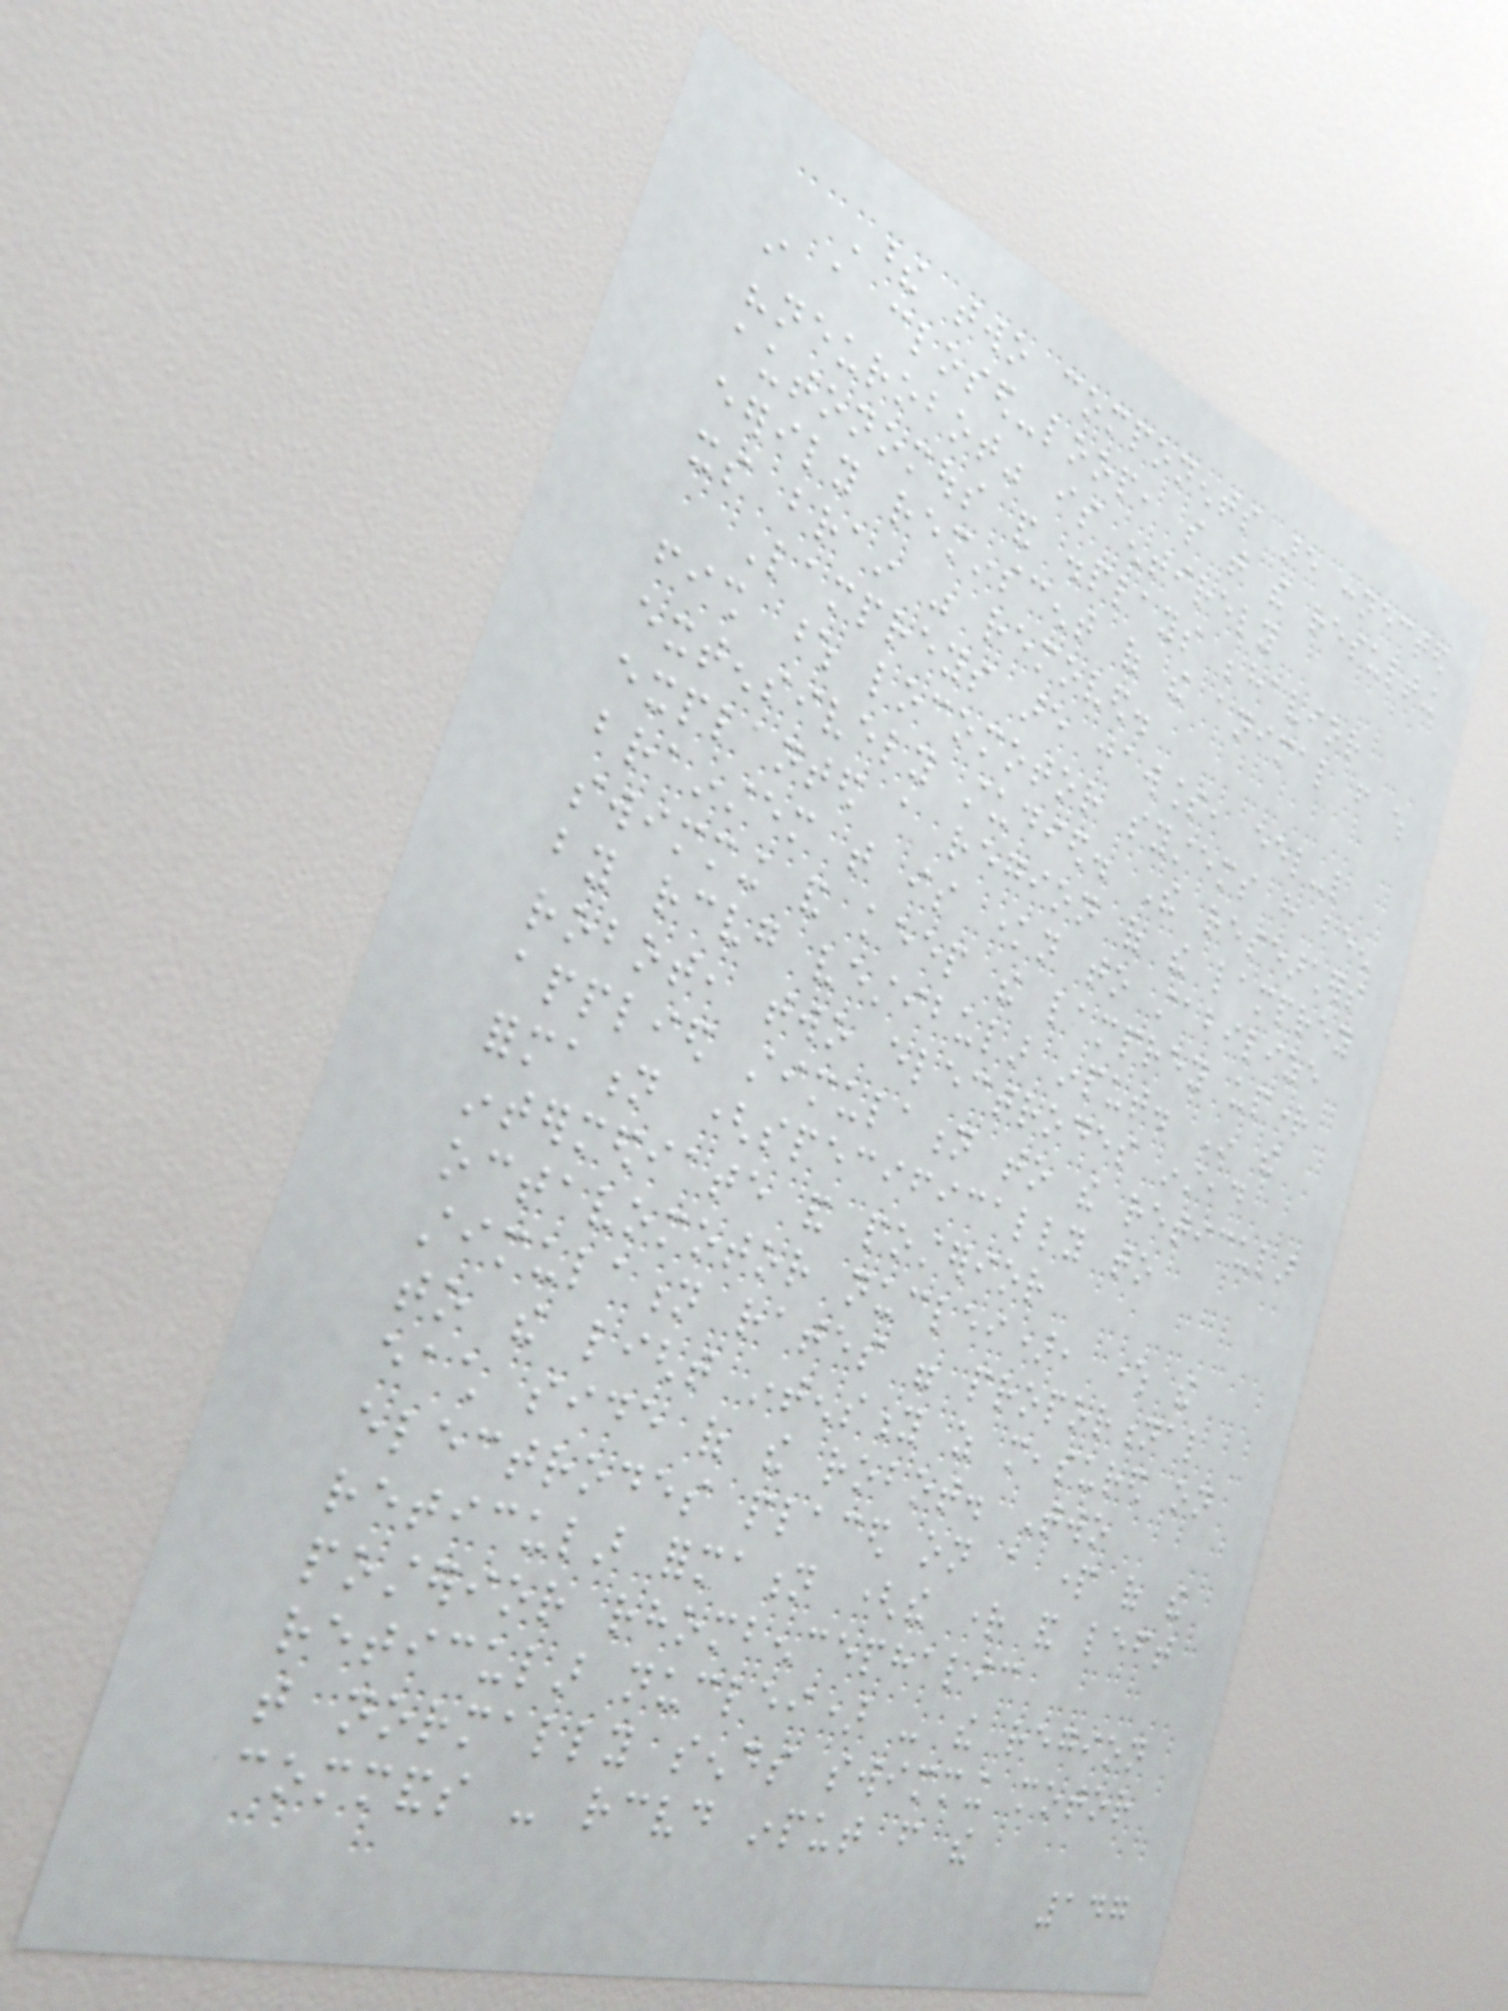These two components are connected
in a closed-loop, so that the resulting
"neurobot" is entirely
autonomous and displays behavior
eerily reminscent of the animal from which
its brain was removed.
Lampreys are jawless, eel-like
fish whose locomotor systems have been
extensively studied. The researchers
explanted a region of the lamprey
brainstem that is known to stabilize
swimming and keep the lamprey upright
by receiving vestibular input. In the
robot, two electrodes instead
applied stimulation to the reticular
formation (specifically to
intermediate and posterior
octavomotor nuclei), where the
stimulation rates were proportional
to the light intensity as measured on
each side of the robot. Two
electrodes placed on a part of the
reticular formation (the right and left
posterior rhombencephalic
reticular nuclei) - the region
that normally sends swimming motor
commands - received input from the
147
